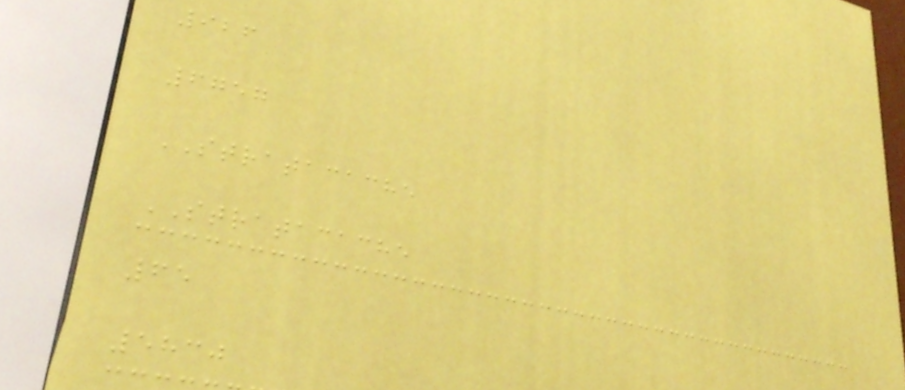926
6757
STRATACACHE
STRATACACHE
65
5830
